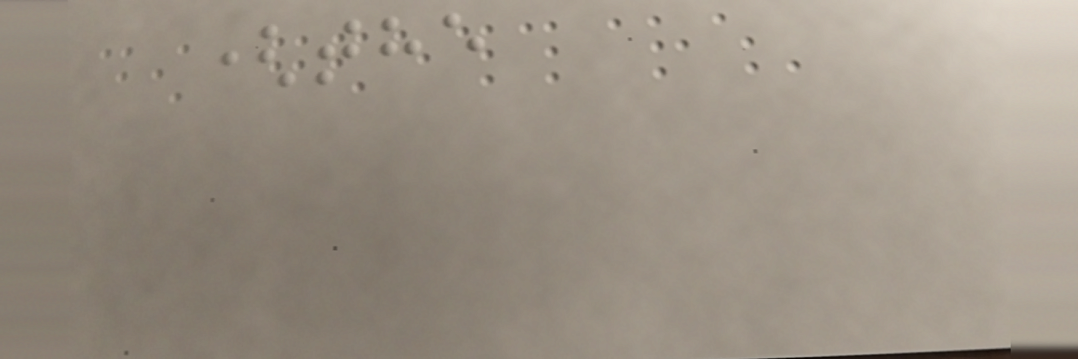(the
